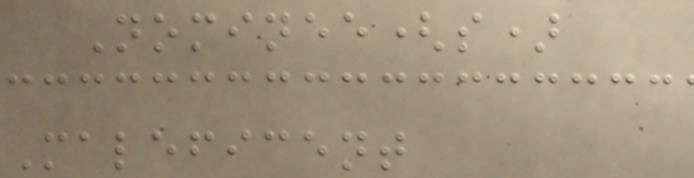Nominee(s)
Maleficent
